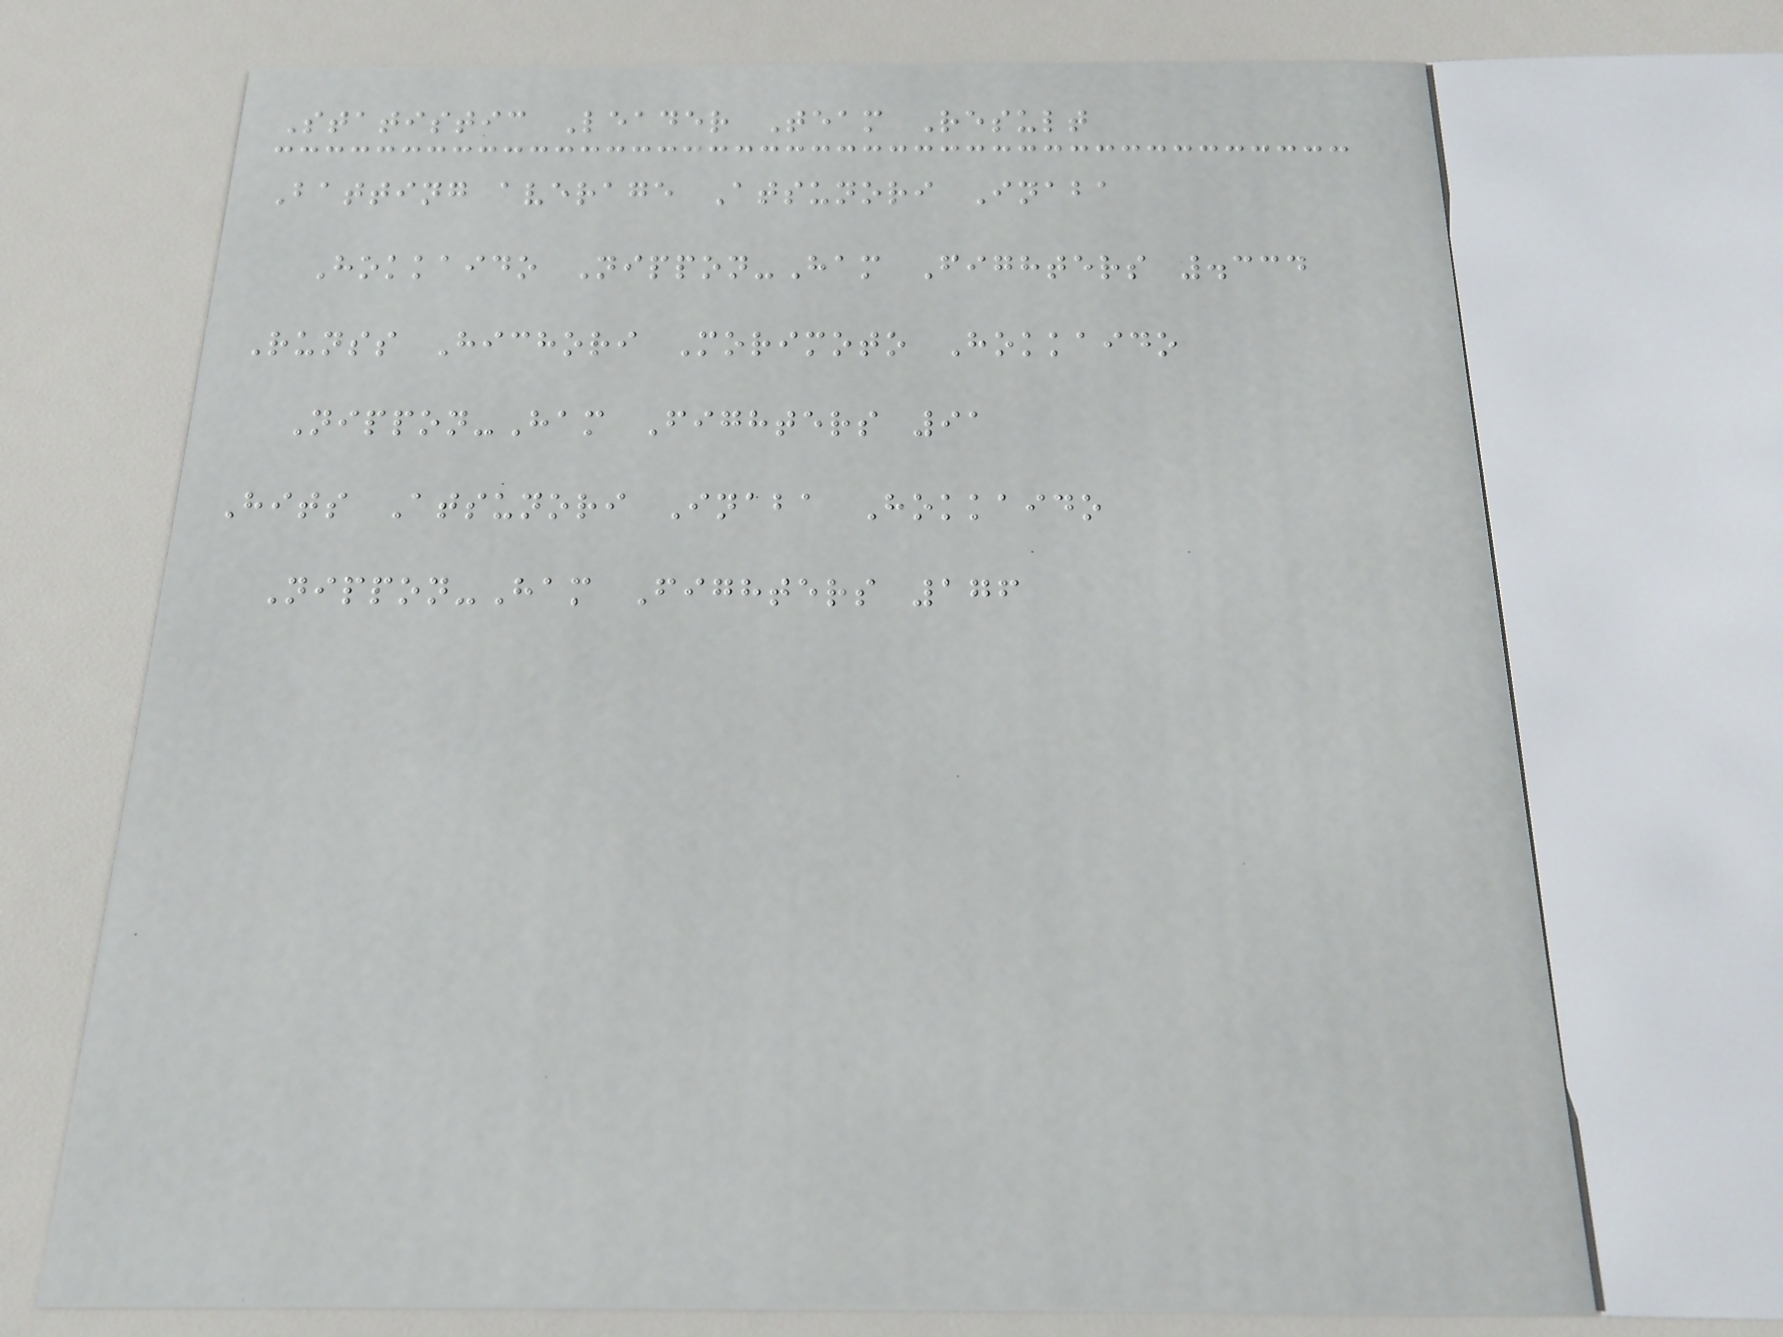Statistic Leader Team Result
Batting average Atsunori Inaba
Hokkaido Nippon-Ham Fighters .334
Runss Hichori Morimoto Hokkaido
Nippon-Ham Fighters 91
Hits Atsunori Inaba Hokkaido
Nippon-Ham Fighters 176
